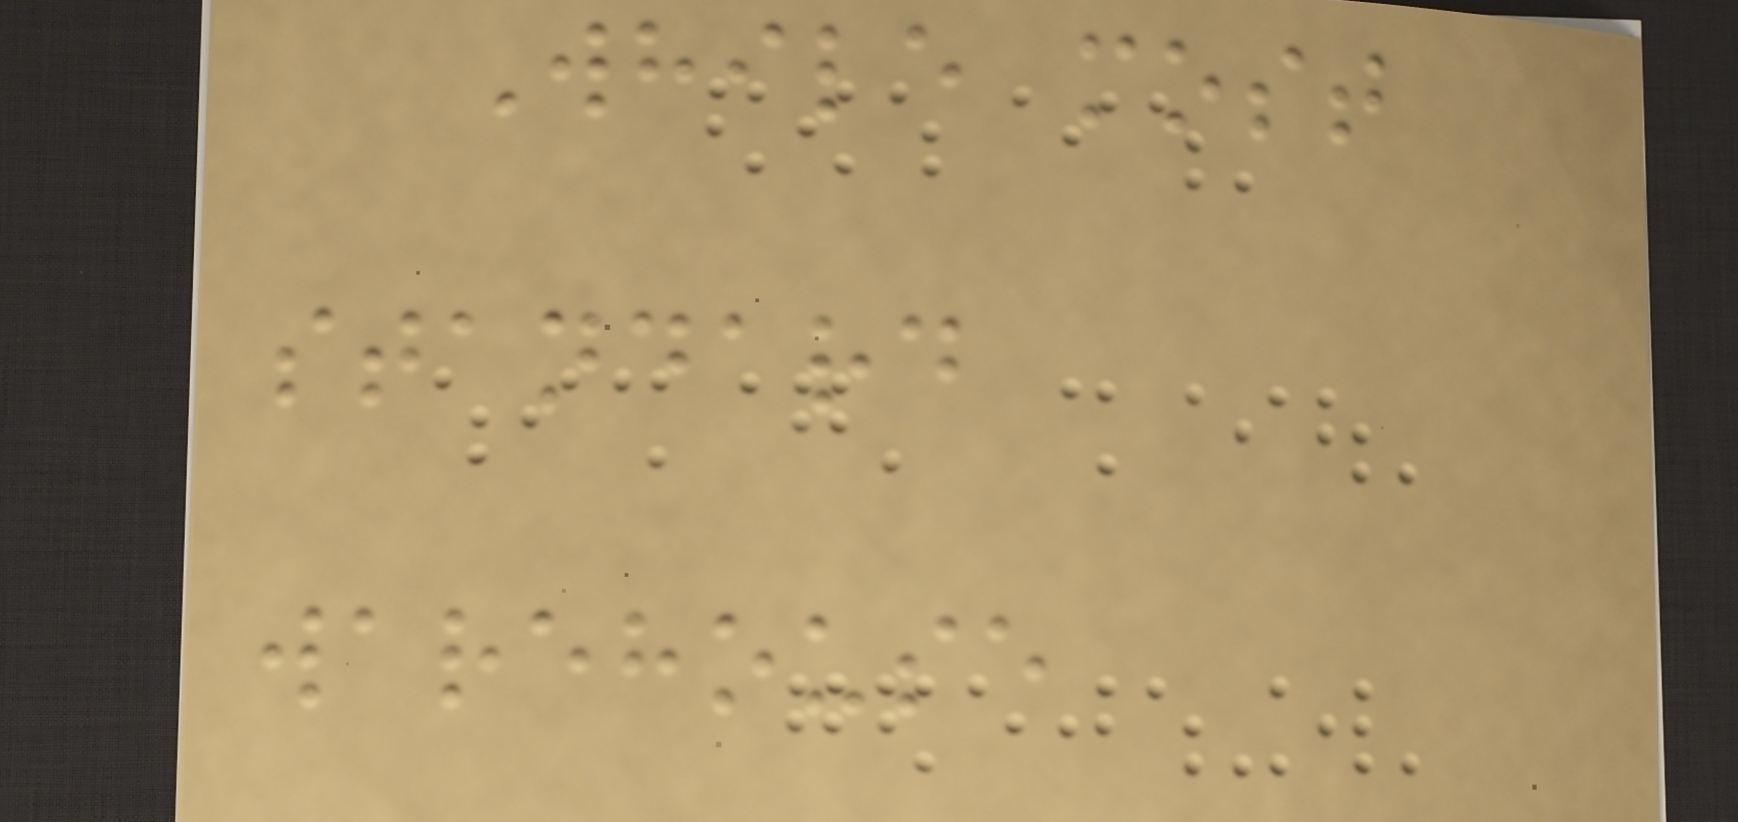While most
standard
warehouse
